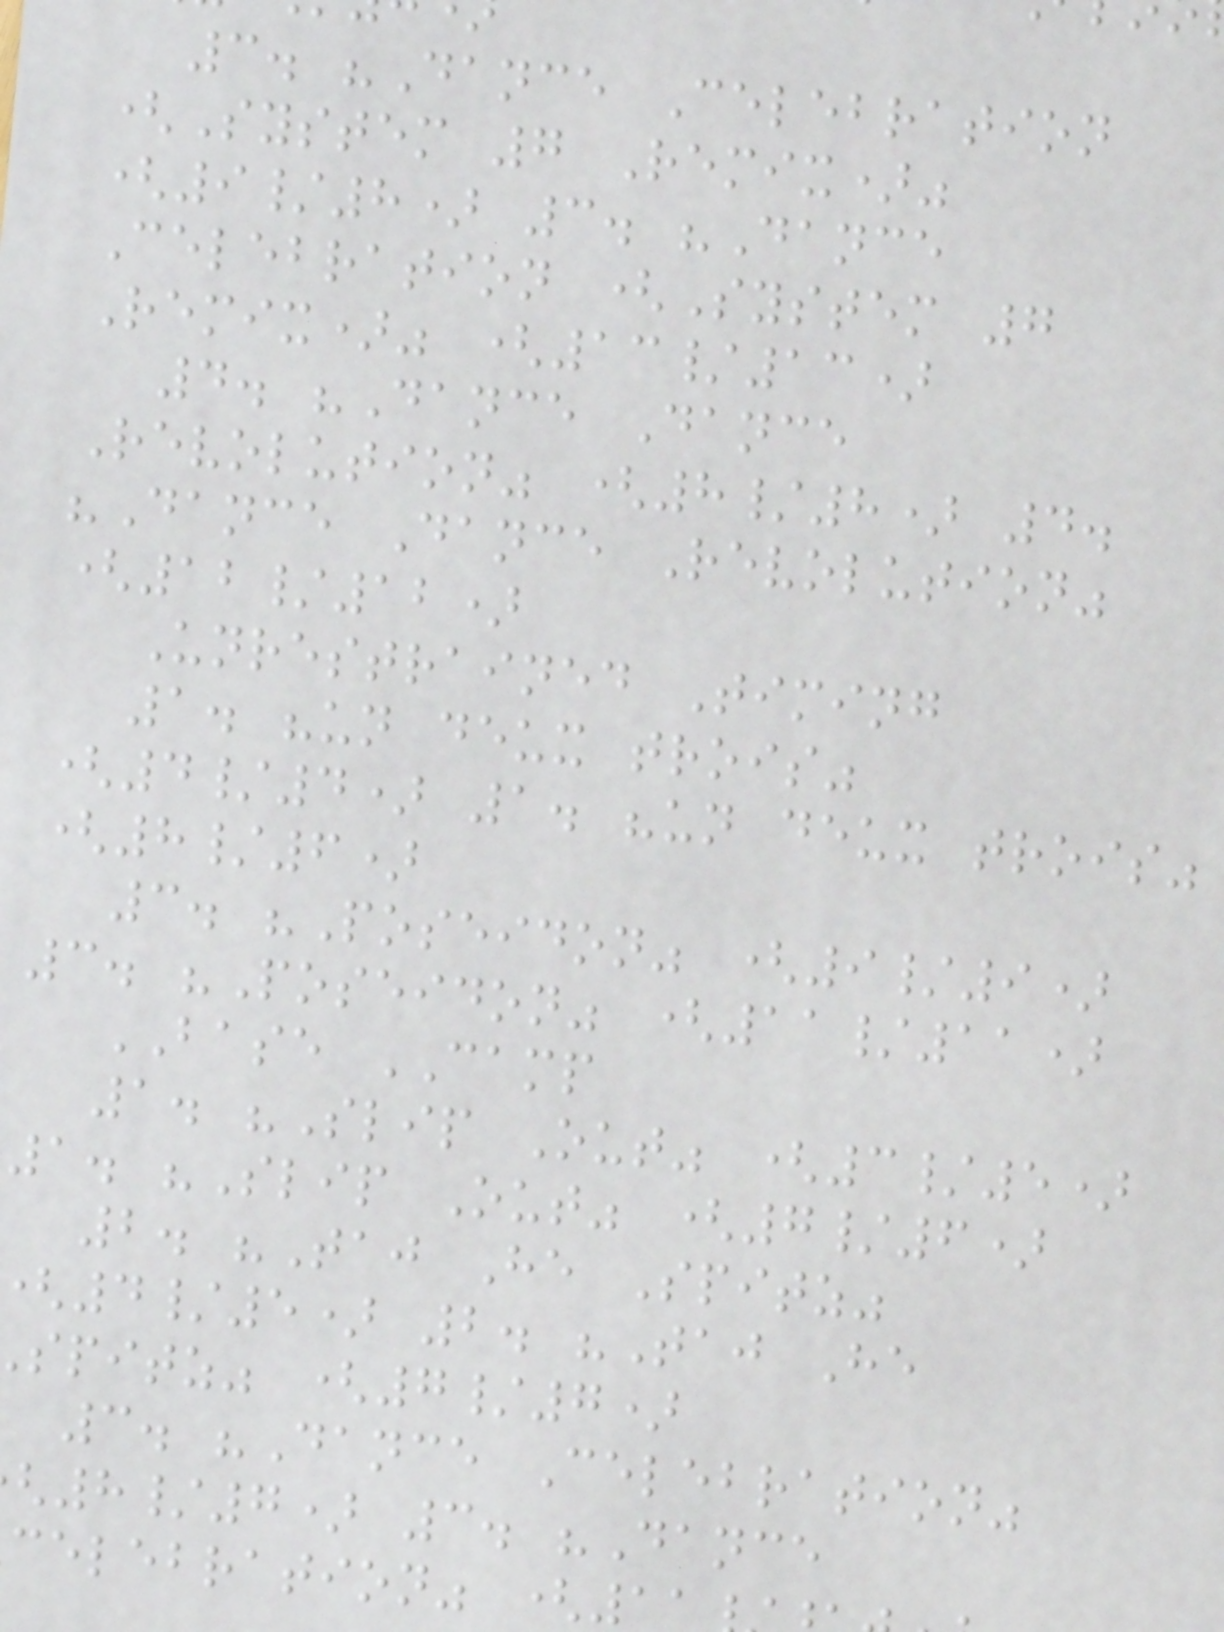3. "Dance Celebration
(System 7 Remix)"
(9/8) 3. "Dance
Celebration (System 7
Remix)" (13/13)
4. "Dance Dance
Revolution" (8/8) 4.
"Dance Dance Revolution"
(12/12)
Unrestrained Timing
1. "un deux trois"
(4/4) 1. "un deux trois"
(8/6)
3. "Poseidon" (9/9)
3. "Poseidon" (11/11)
BASE CAMP
1. "Slip Out" (3/5)
1. "Slip Out" (7/6)
2. "Taj He Spitz"
4/5) 2. "Taj He
spitz" (7/7)
3. "Dance Celebration"
8/7) 3. "Dance
celebration" (1
